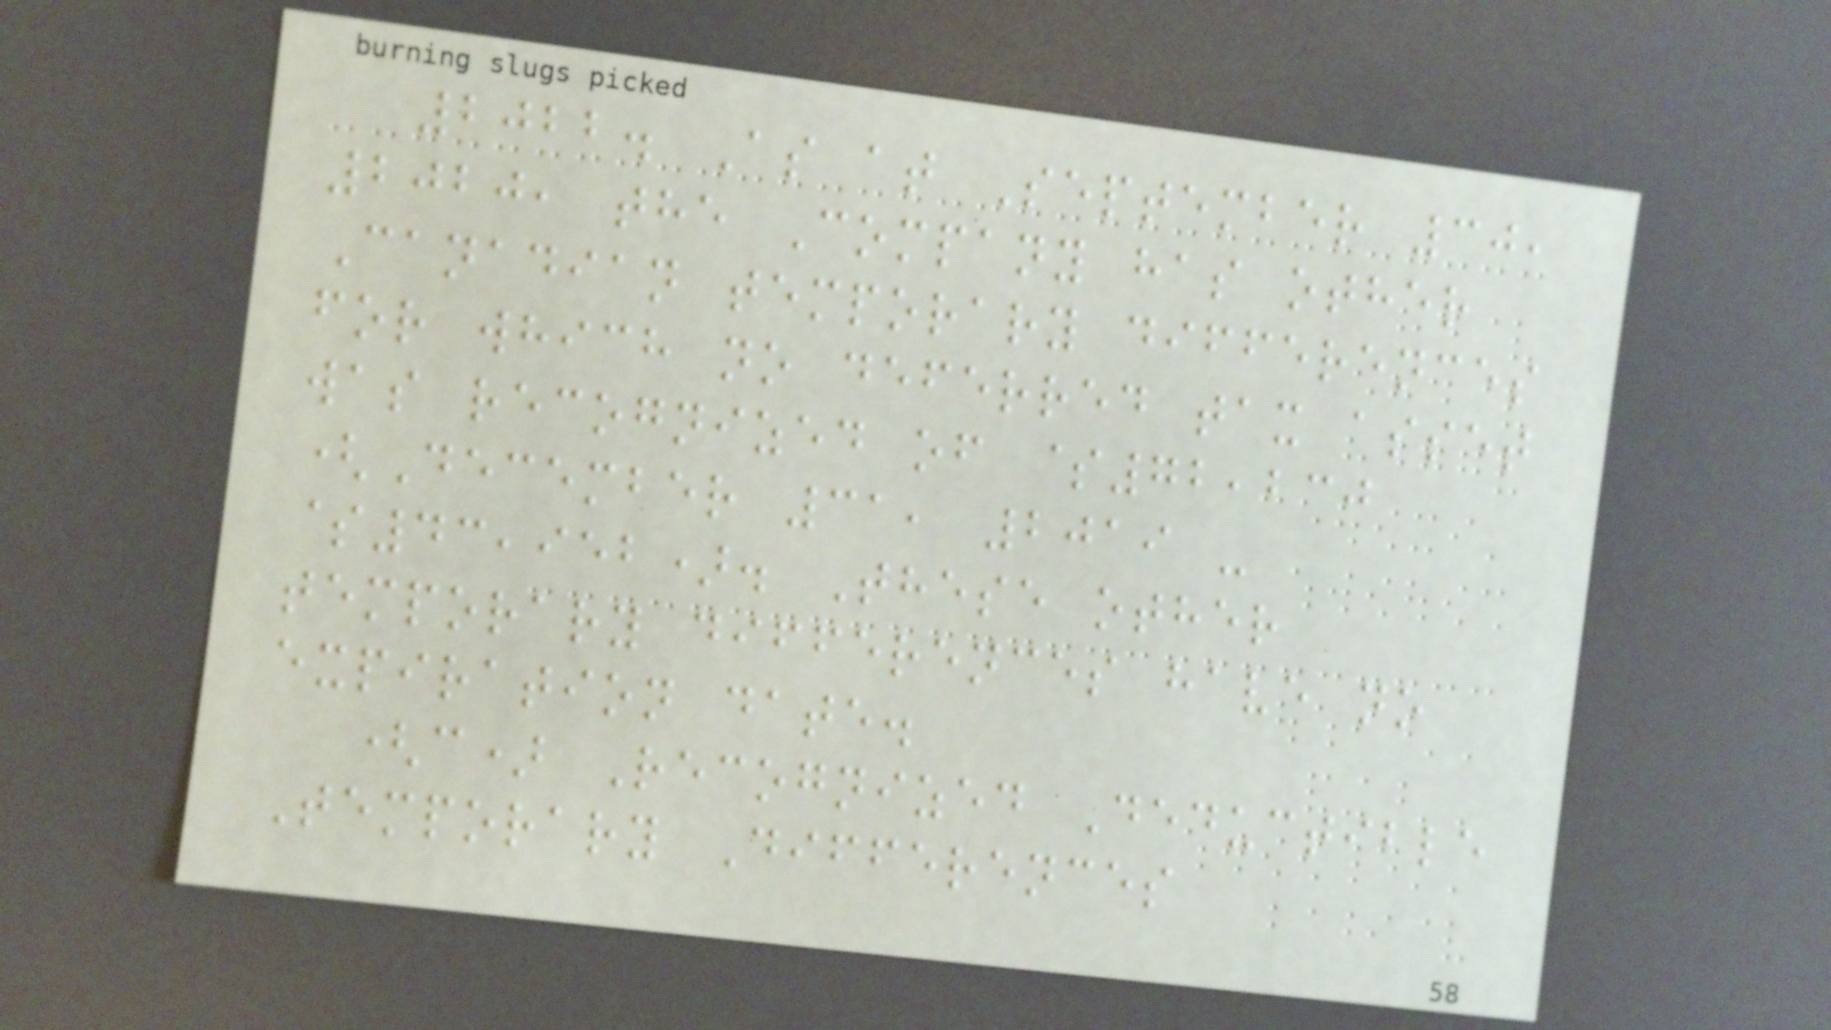2022. As at September 30,
2020, the Company has other
Canadian temporary differences
for which no deferred tax asset
was recognized of $72,230
(December 31, 2019 -
$43,952). These other
temporary differences have no
expiration date.
(c) Recognized Deductible
Temporary Differences
